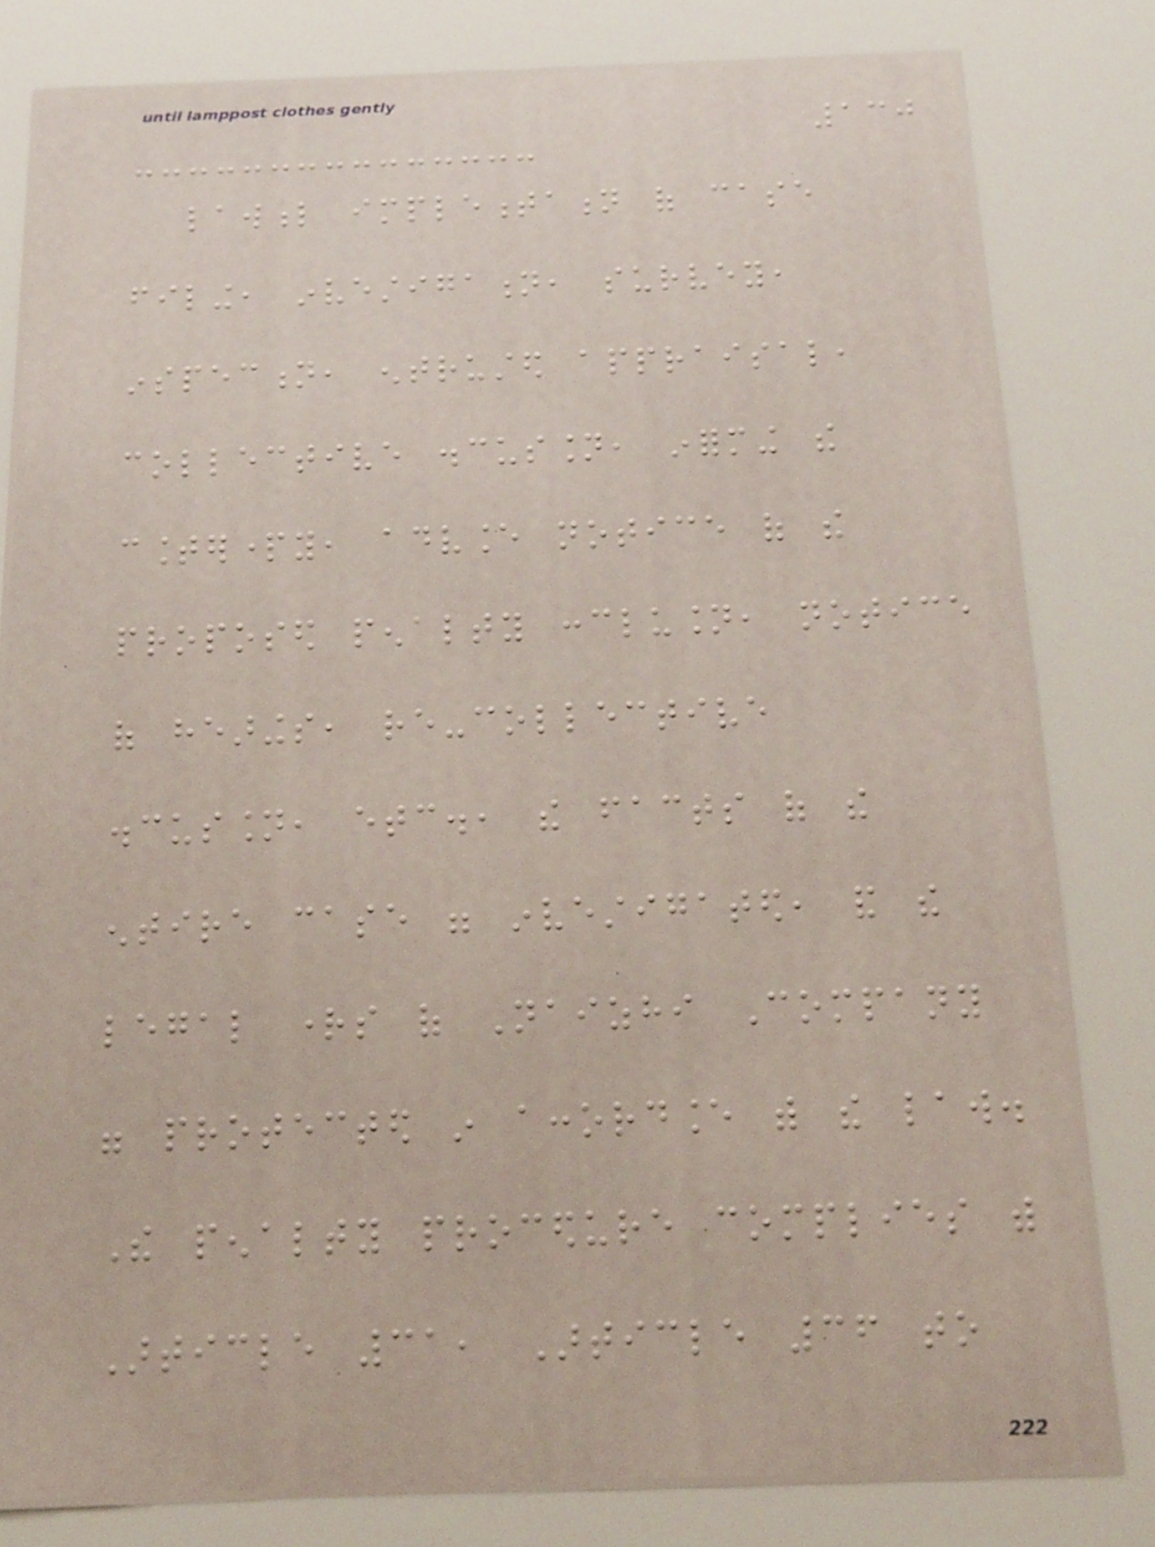130
lawful implementation of case
filing, investigation, survey,
inspection, entrusted appraisal,
collective discussion, informing the
counterparty, advance notice of the
proposed penalty conclusion, notice
of hearings, re-collective
discussion, etc., the facts of the
entire case were investigated, and the
legal rights of Naizhi Company
were protected in accordance with the law.
The penalty procedure complies with
Article 31, Article 36 to
